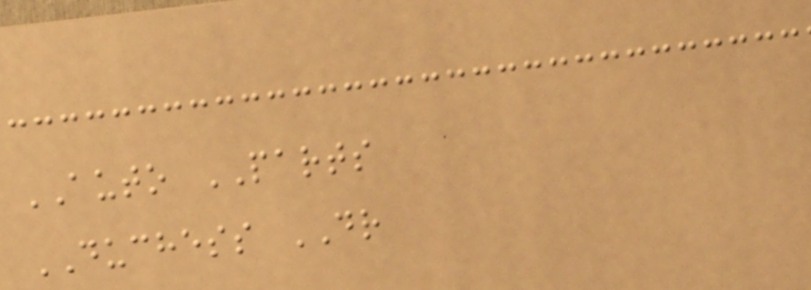AUTO PARTS
DUCHESS DR
